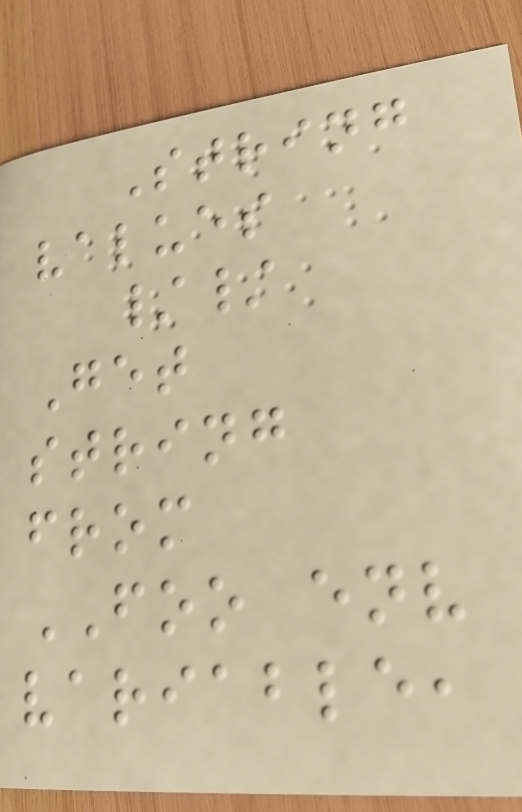String
values
//
Get
string
from
FOO env
variable,
